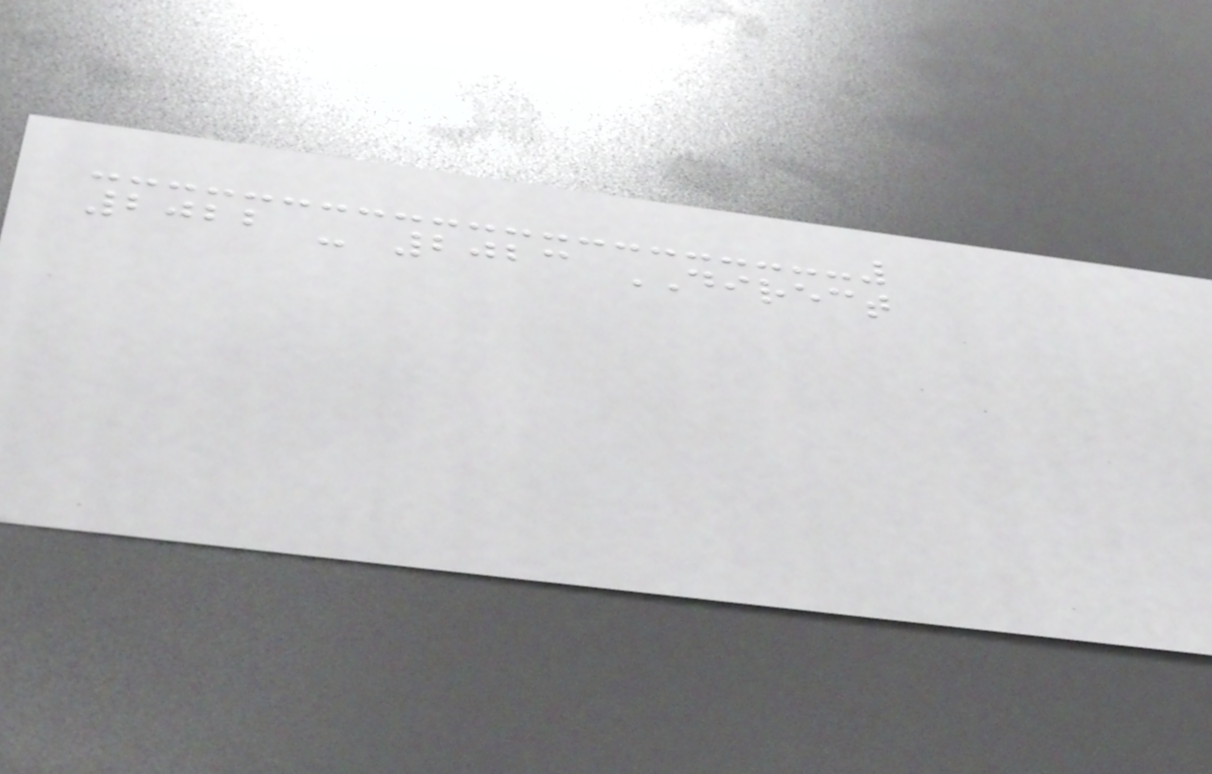2022 - 2023 DIRECT
